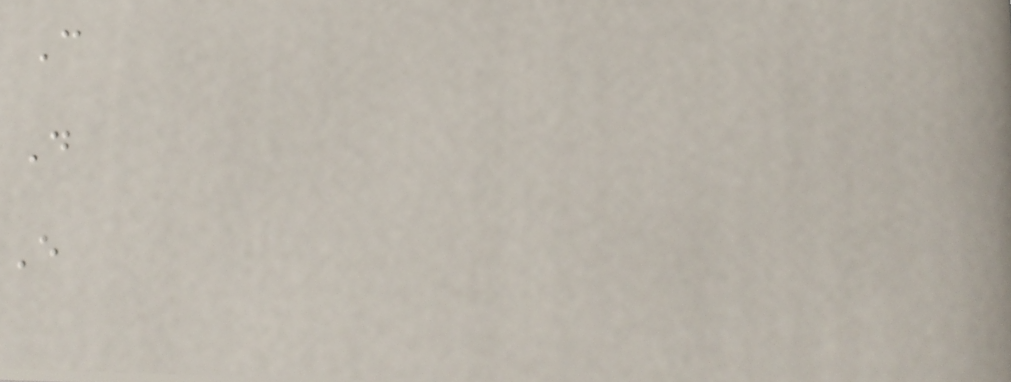C
D
E
